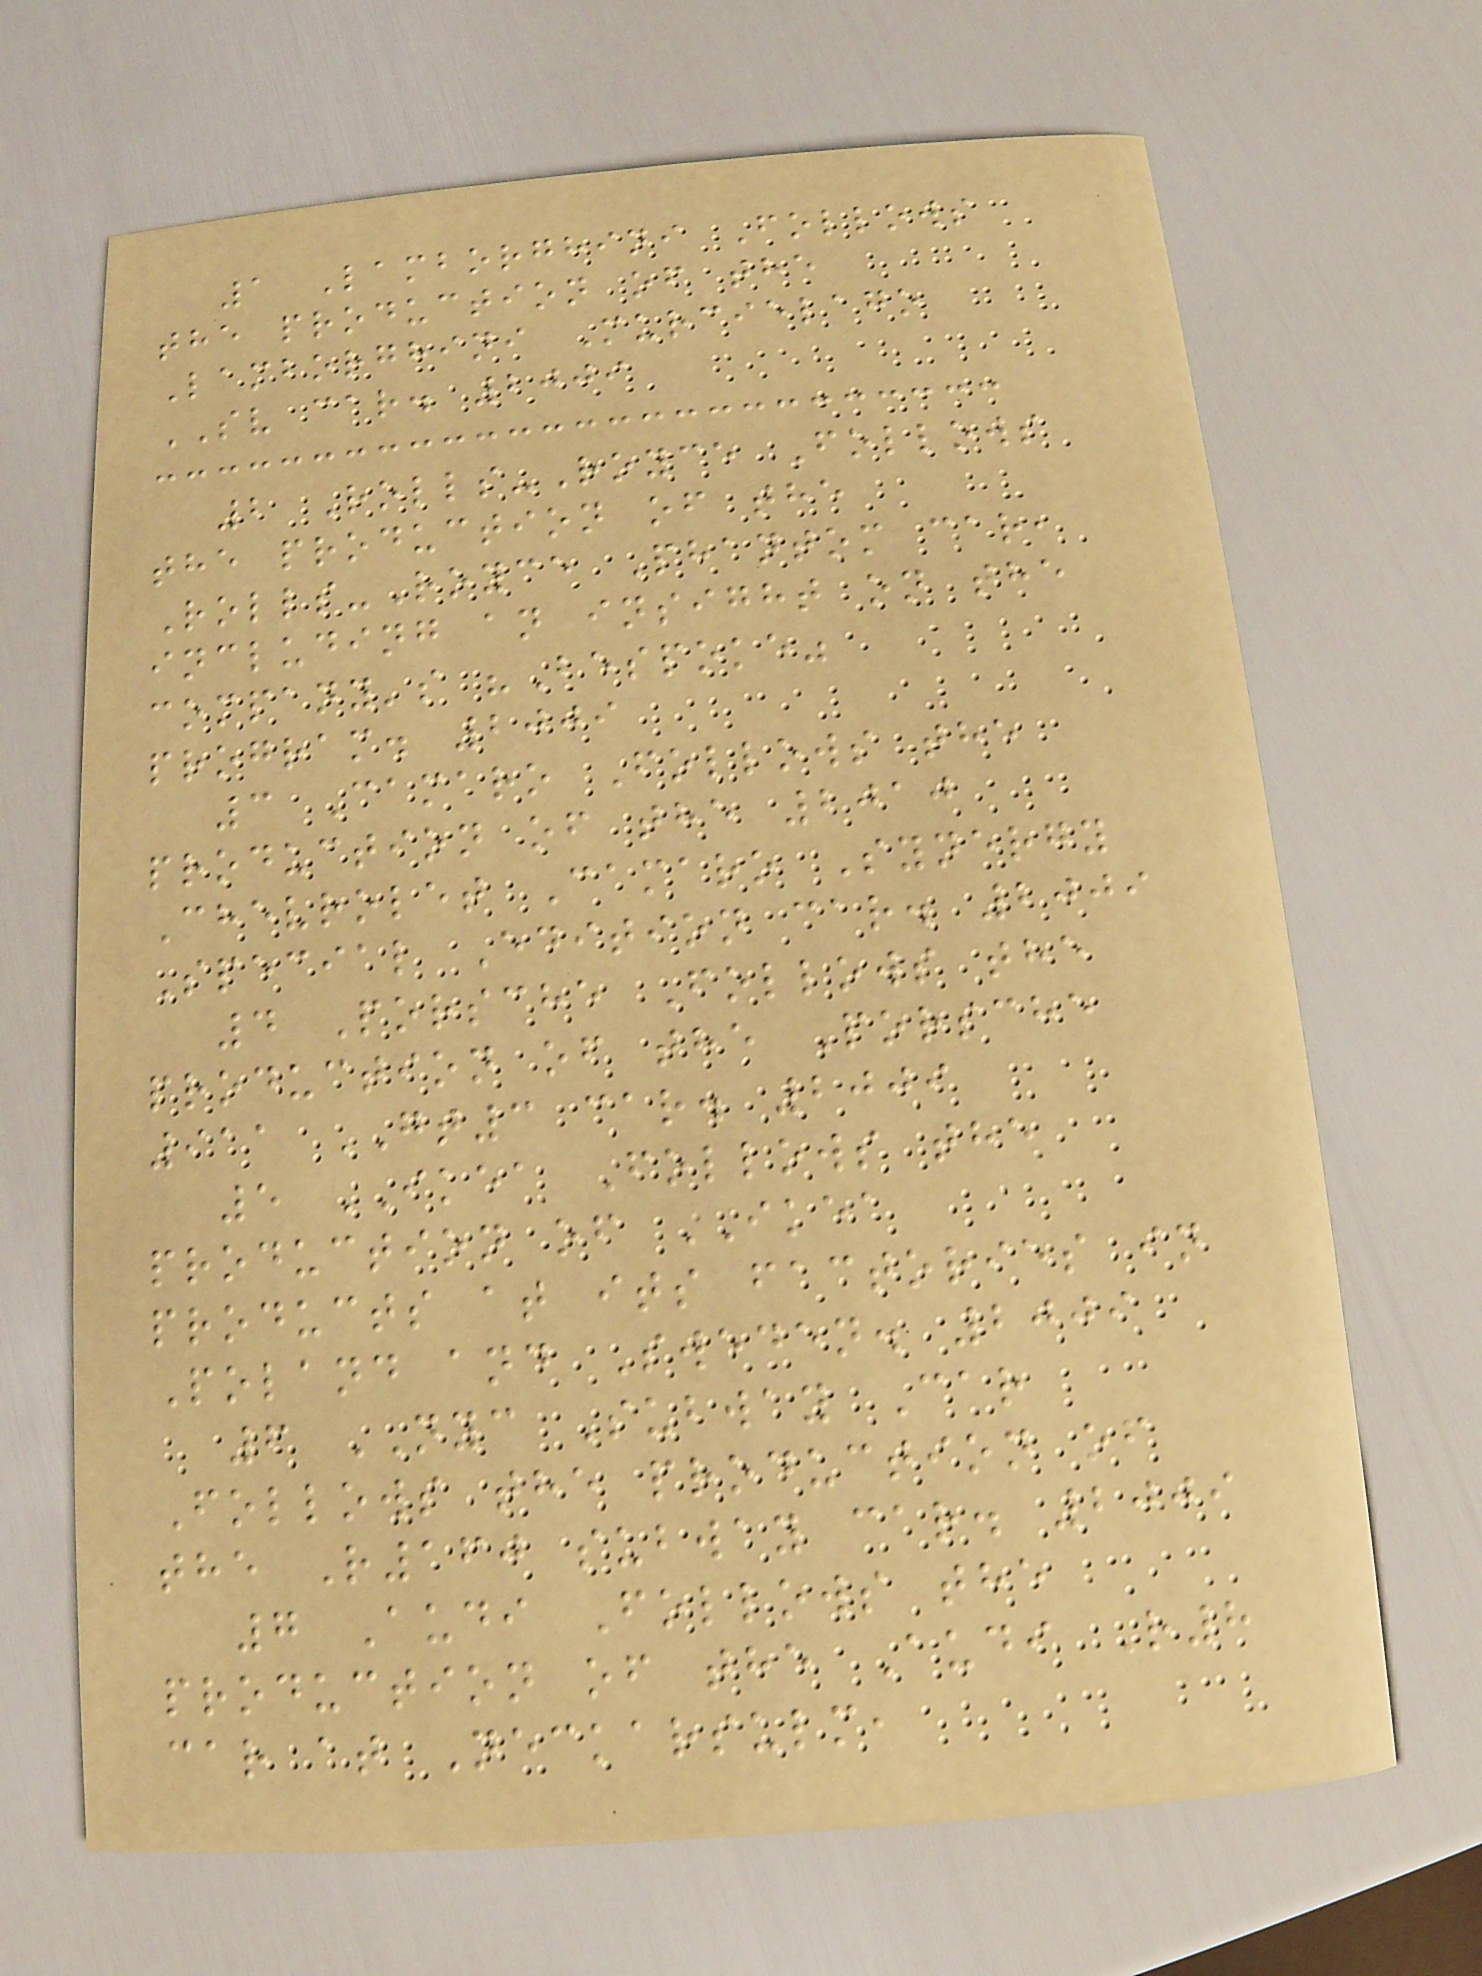1 Lamborghini Follows
the production of the
Lamborghini Murcielago
SV car. 2009
2 Rolls-Royce Follows
the production of the
Rolls-Royce Phantom car,
including an insight on the
company's "Bespoke"
program. 2009
3 Camaro Follows the
production of the 2010
Chevrolet Camaro Synergy
Special Edition car. 2009
4 Porsche Follows the
production of the Porsche
911 GT3 car. 2009
5 IKEA Follows the
production of IKEA
products at its factories in
Poland and Sweden. 2009
6 NYC Subway Car
Follows the production of
the R160 subway car. 2009
7 Audi Follows the
production of the Audi R8
car at Neckarsulm,
